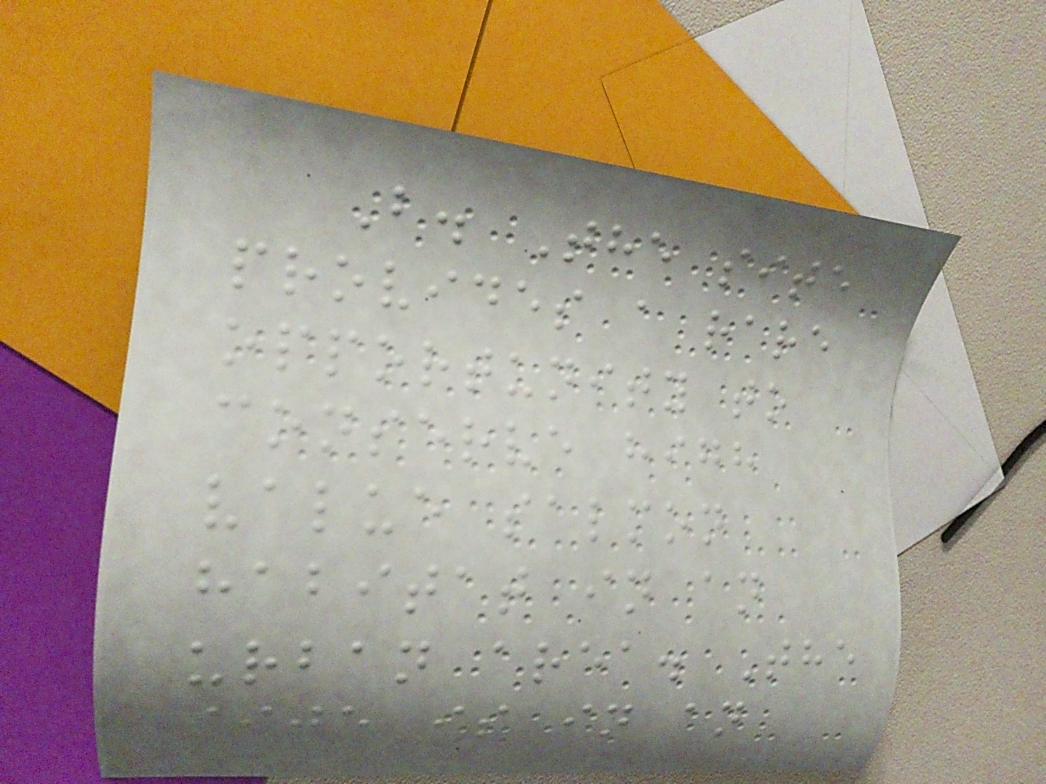B. The site
provides a rare
opportunity to
conserve high
value salmon
habitat in an
urban area. The
site is in an
